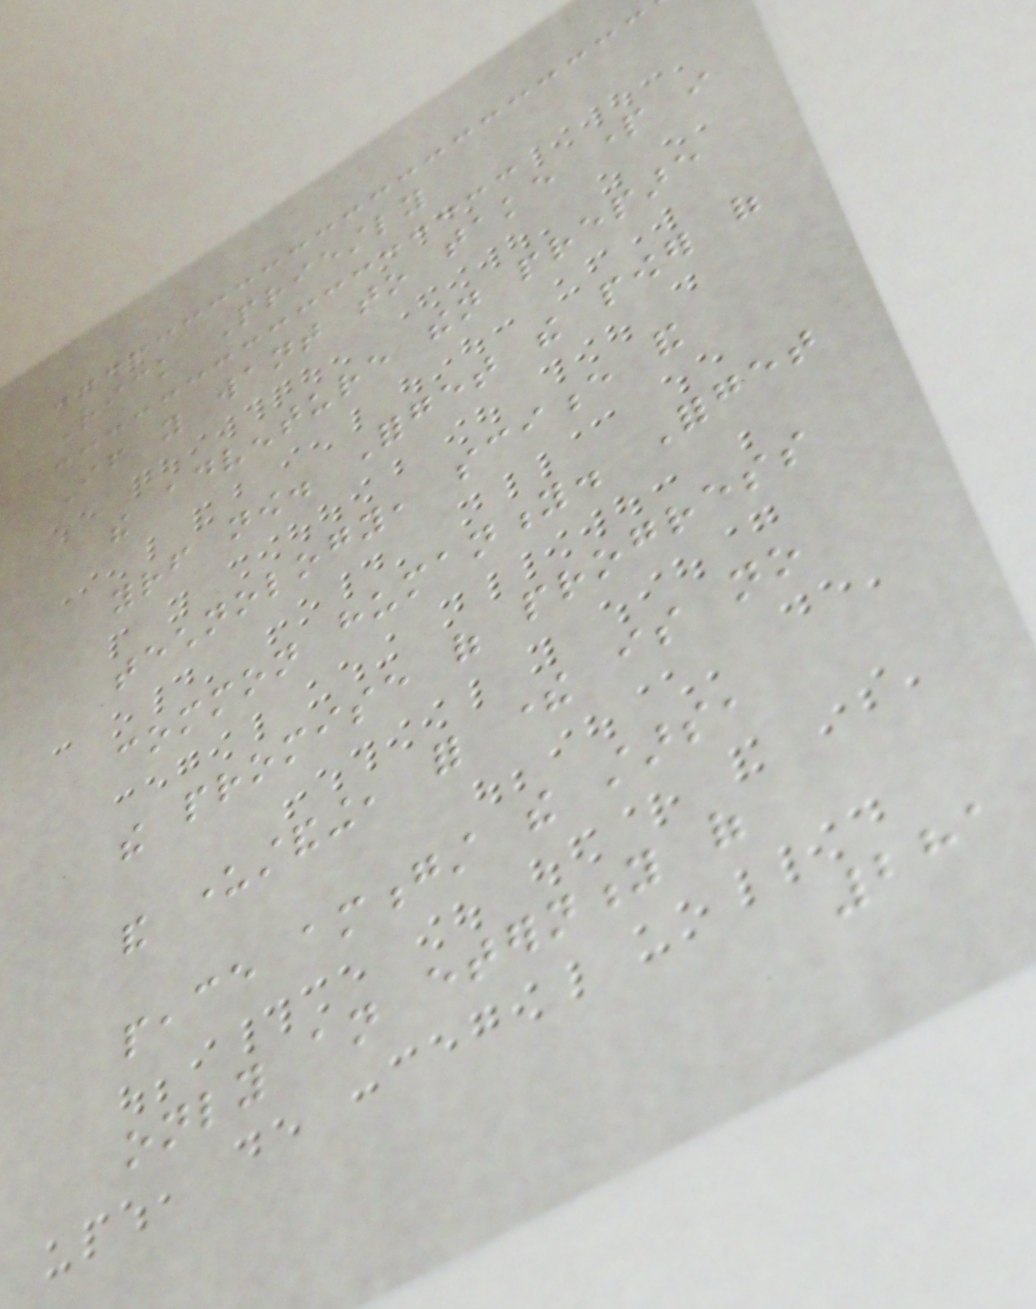Rick Priestly
If you want to take part in
the adventure then prepare
yourself now. Forget the power of
technology, science and
common humanity. Forget
the promise of progress
and understanding, for there is no
peace amongst the stars,
only an eternity of
281
